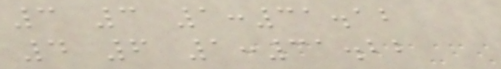3 3 1:31.12
4 6 1:31.22
